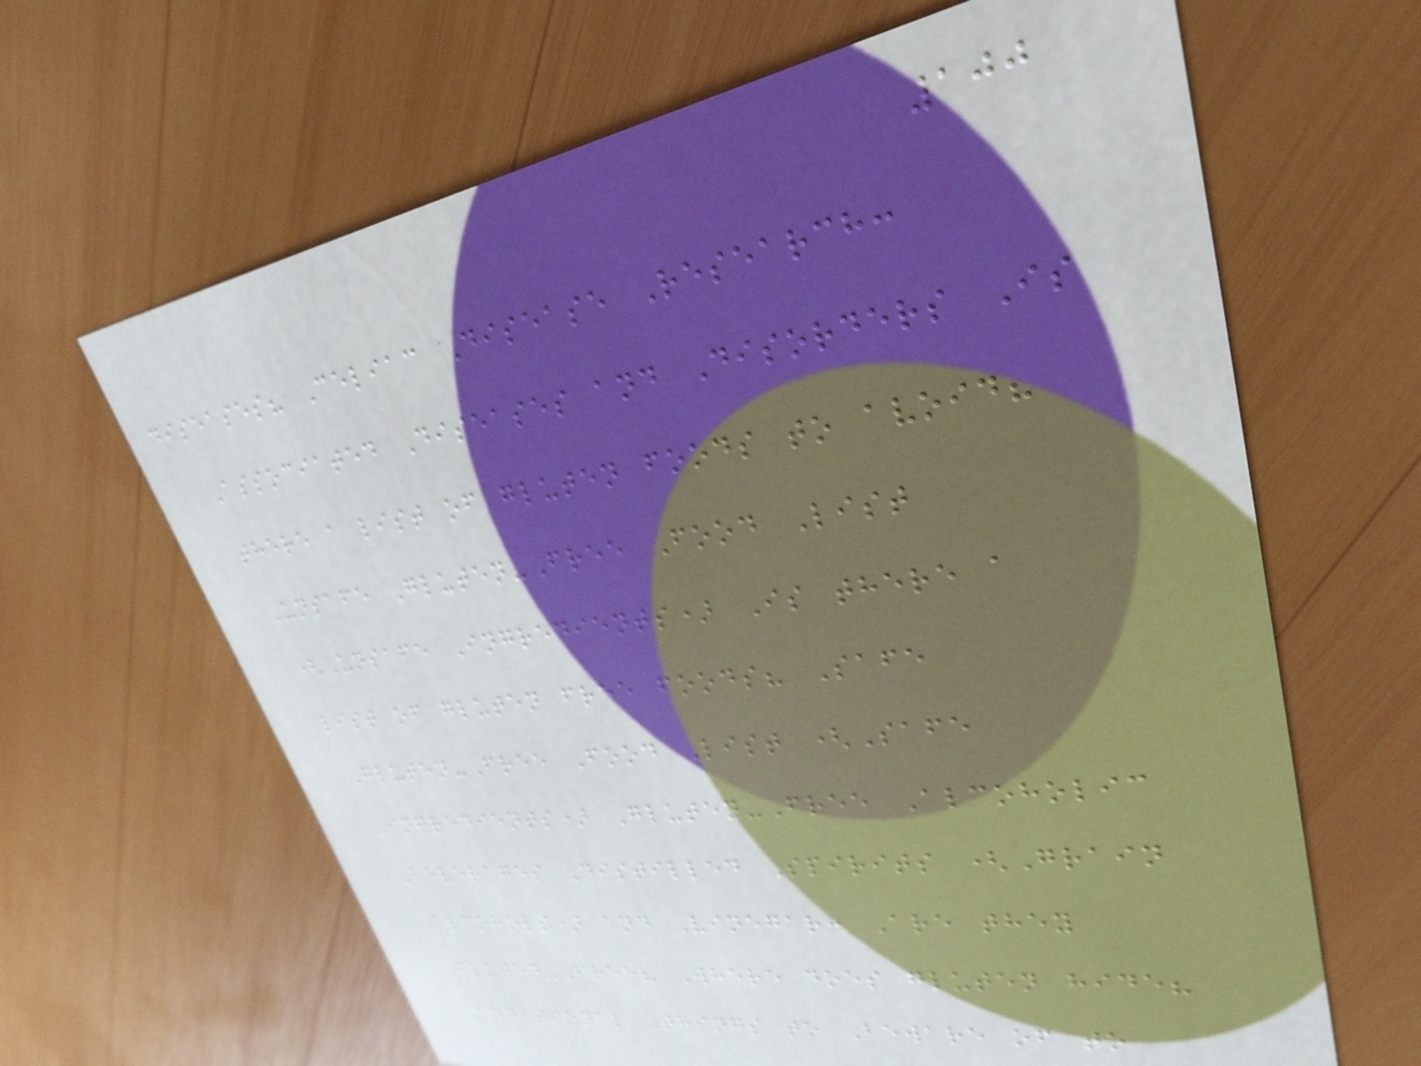100
diseases? Celiac Disease Research:
Associated Diseases and Disorders Is
there a list of gluten foods to avoid?
Unsafe Gluten-Free Food List
(Unsafe Ingredients) Is there a
list of gluten free foods? Safe
Gluten-Free Food List (Safe
Ingredients) Gluten-Free Alcoholic
Beverages Distilled Spirits (Grain
Alcohols) and Vinegar: Are they
Gluten-Free? Where does gluten hide?
Additional Things to Beware of to
